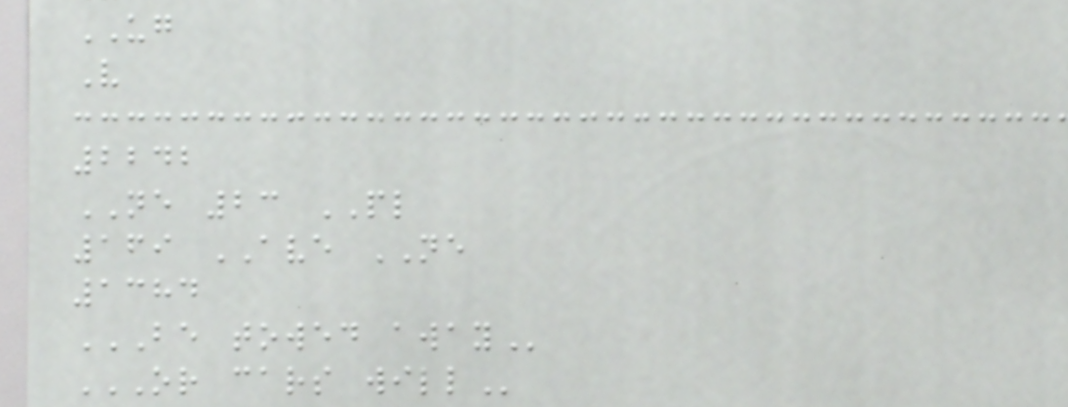UG
V
2242
NE 23 PL
169 AVE NE
1384
BE TOWED AWAY
OR CARS WILL
